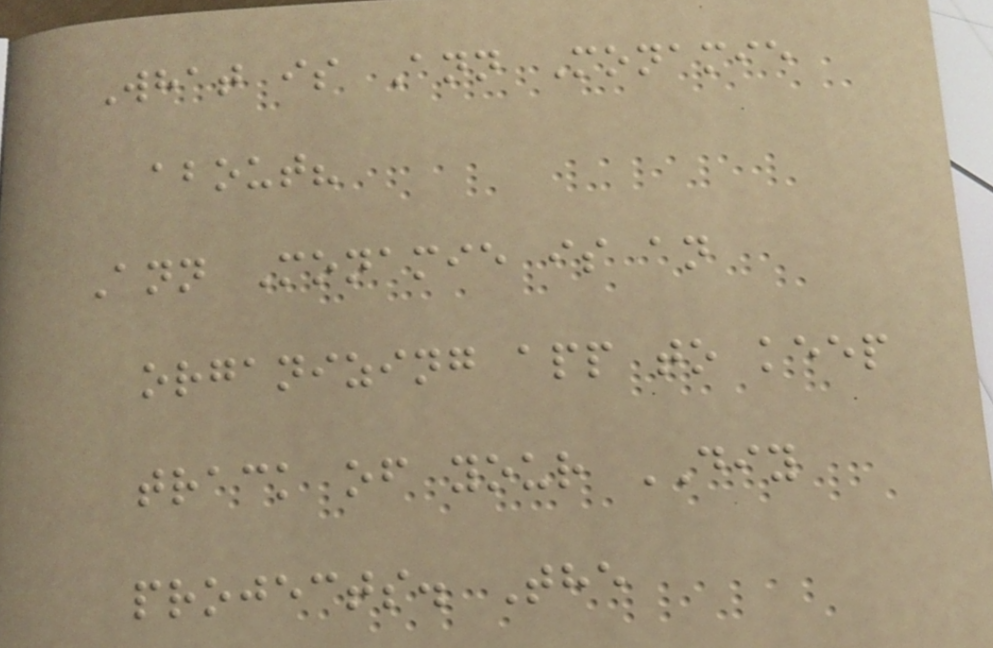What is Ann Monamie
about?
Ann Monamie is an
organizing app to keep
track of your DIY
projects. The
